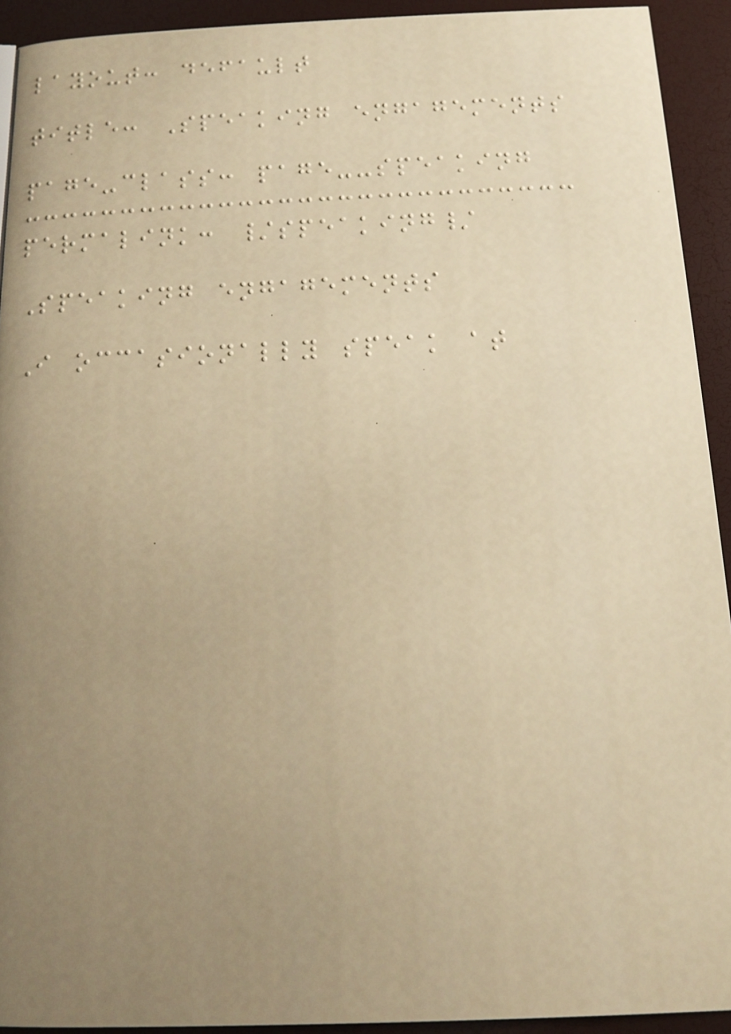layout: default
title: Speaking engagements
page-class: page--speaking
permalink: /speaking/
Speaking engagements
I occasionally speak at
